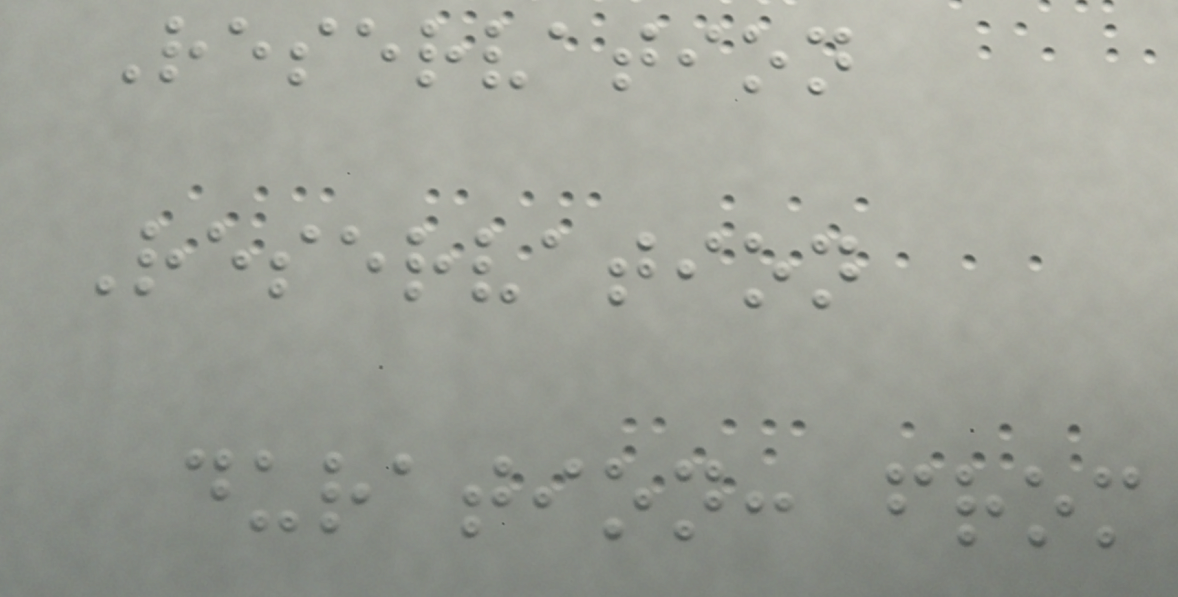Reservation
Reservation
duration: from
